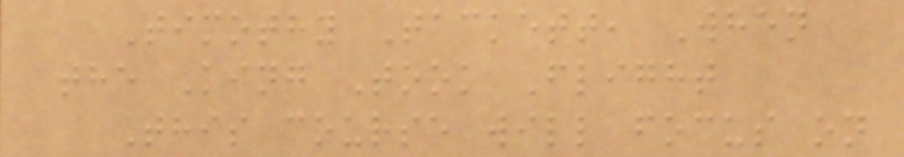Timothy Tackett, When
the King Took Flight
This course will focus on
